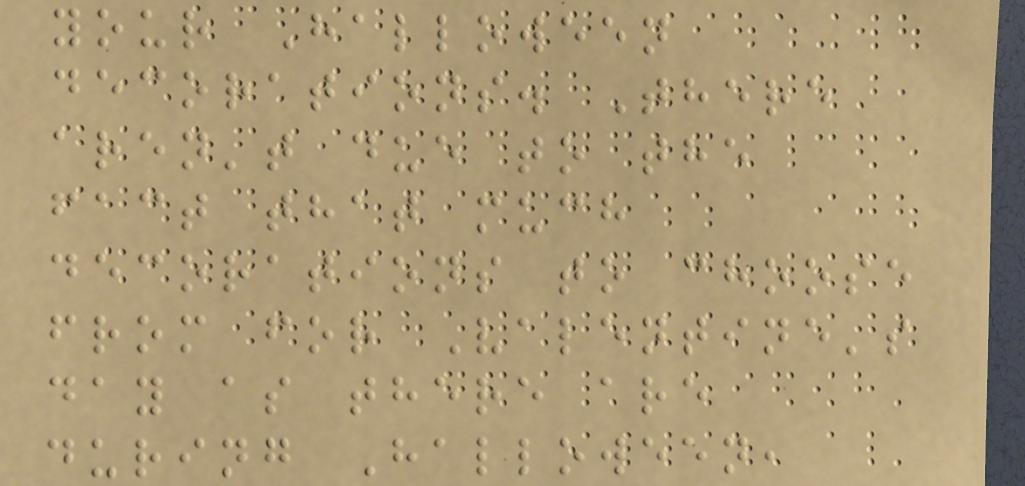your Halloween
decorations. There
aren't due to the
fact that much
decorations to choose
from for Valentine's
day as there are
during Halloween,
